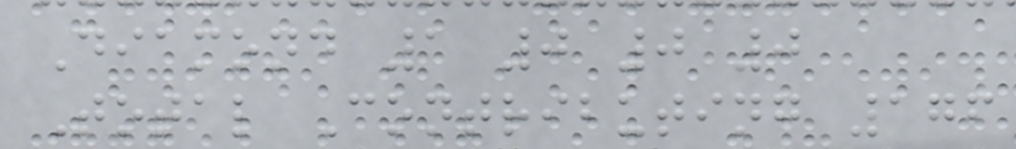Diamond 1 0 0 0
Total Contributing 176
